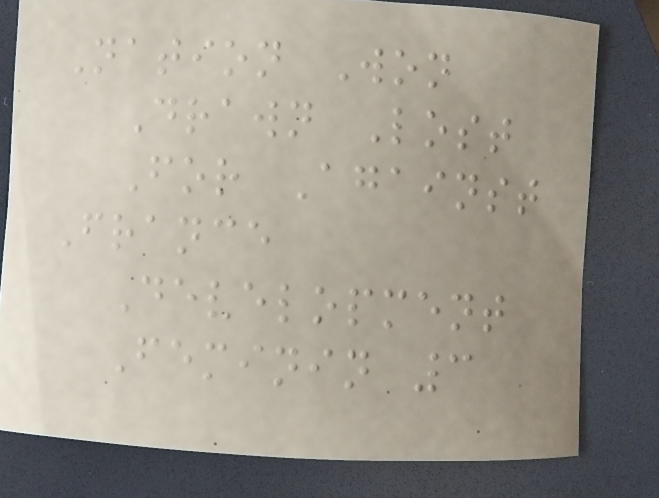Nation Won
Drawn Lost
For Against
France
Development
Feminin 3
